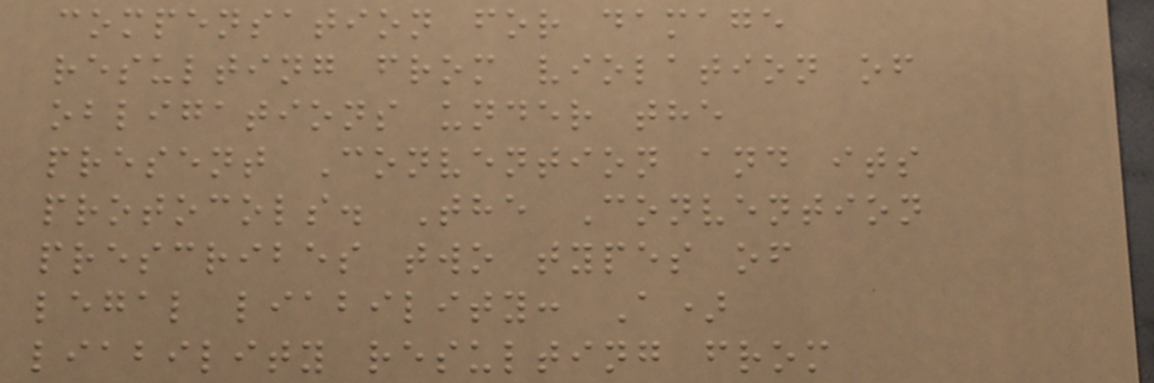compensation for damage
resulting from violation of
obligations under the
present Convention and its
protocols. The Convention
prescribes two types of
legal liability: A)
liability resulting from
